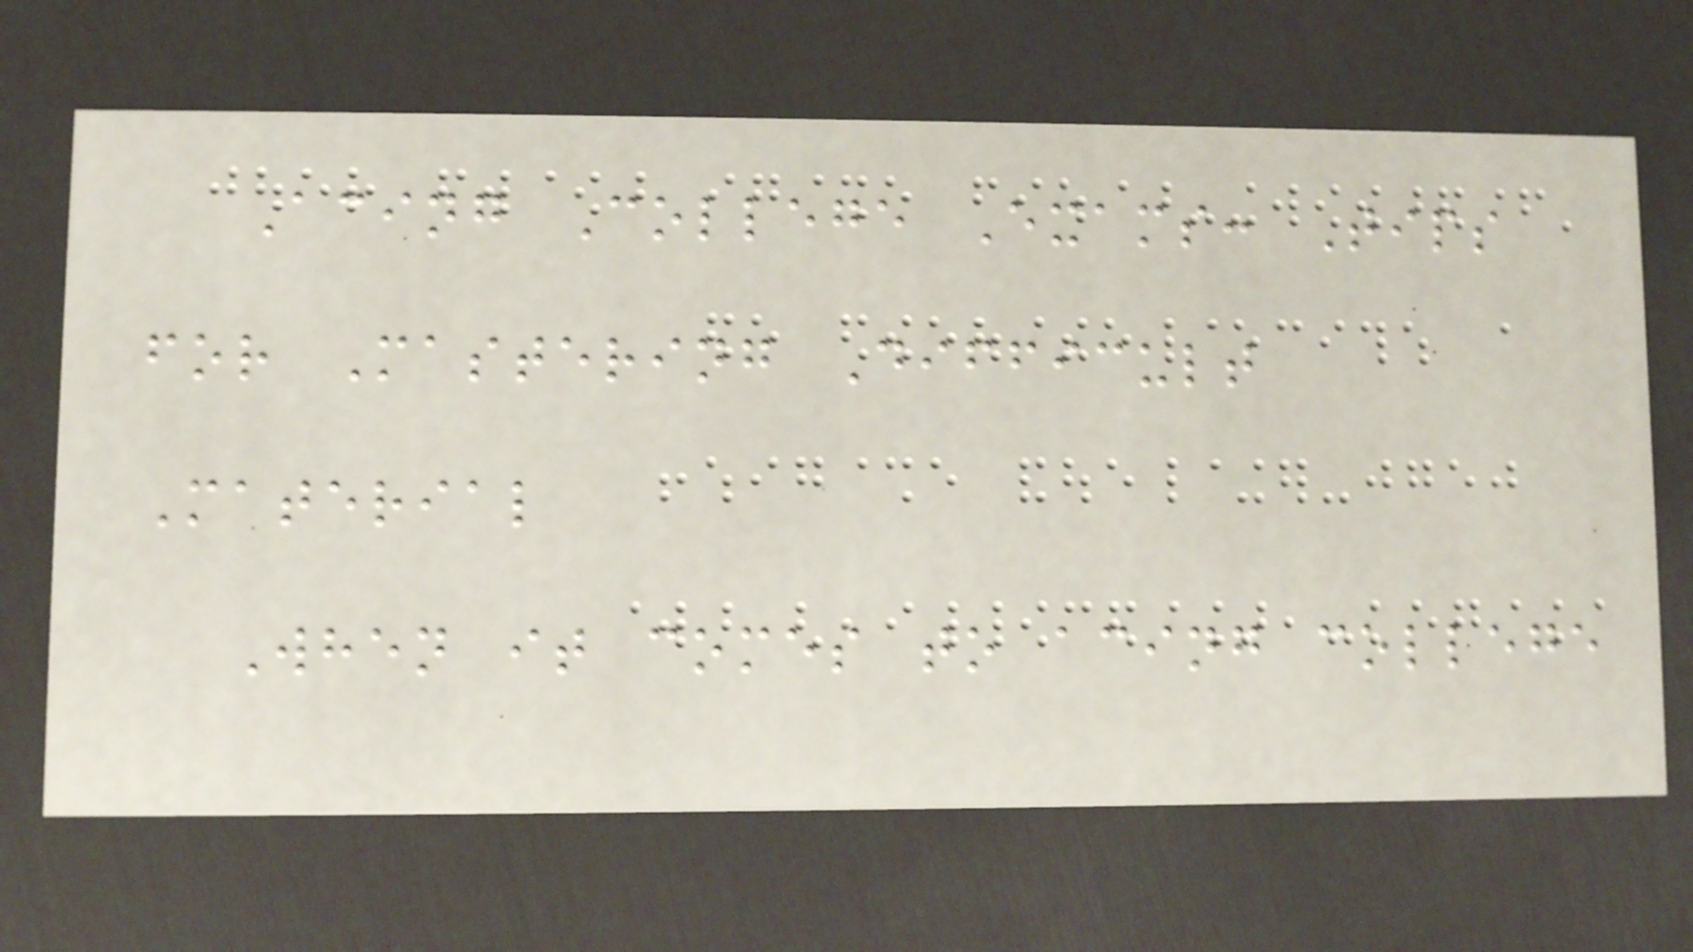Acing College Exams: Tips
for Mastering Difficult
Material
When it comes to acing college
